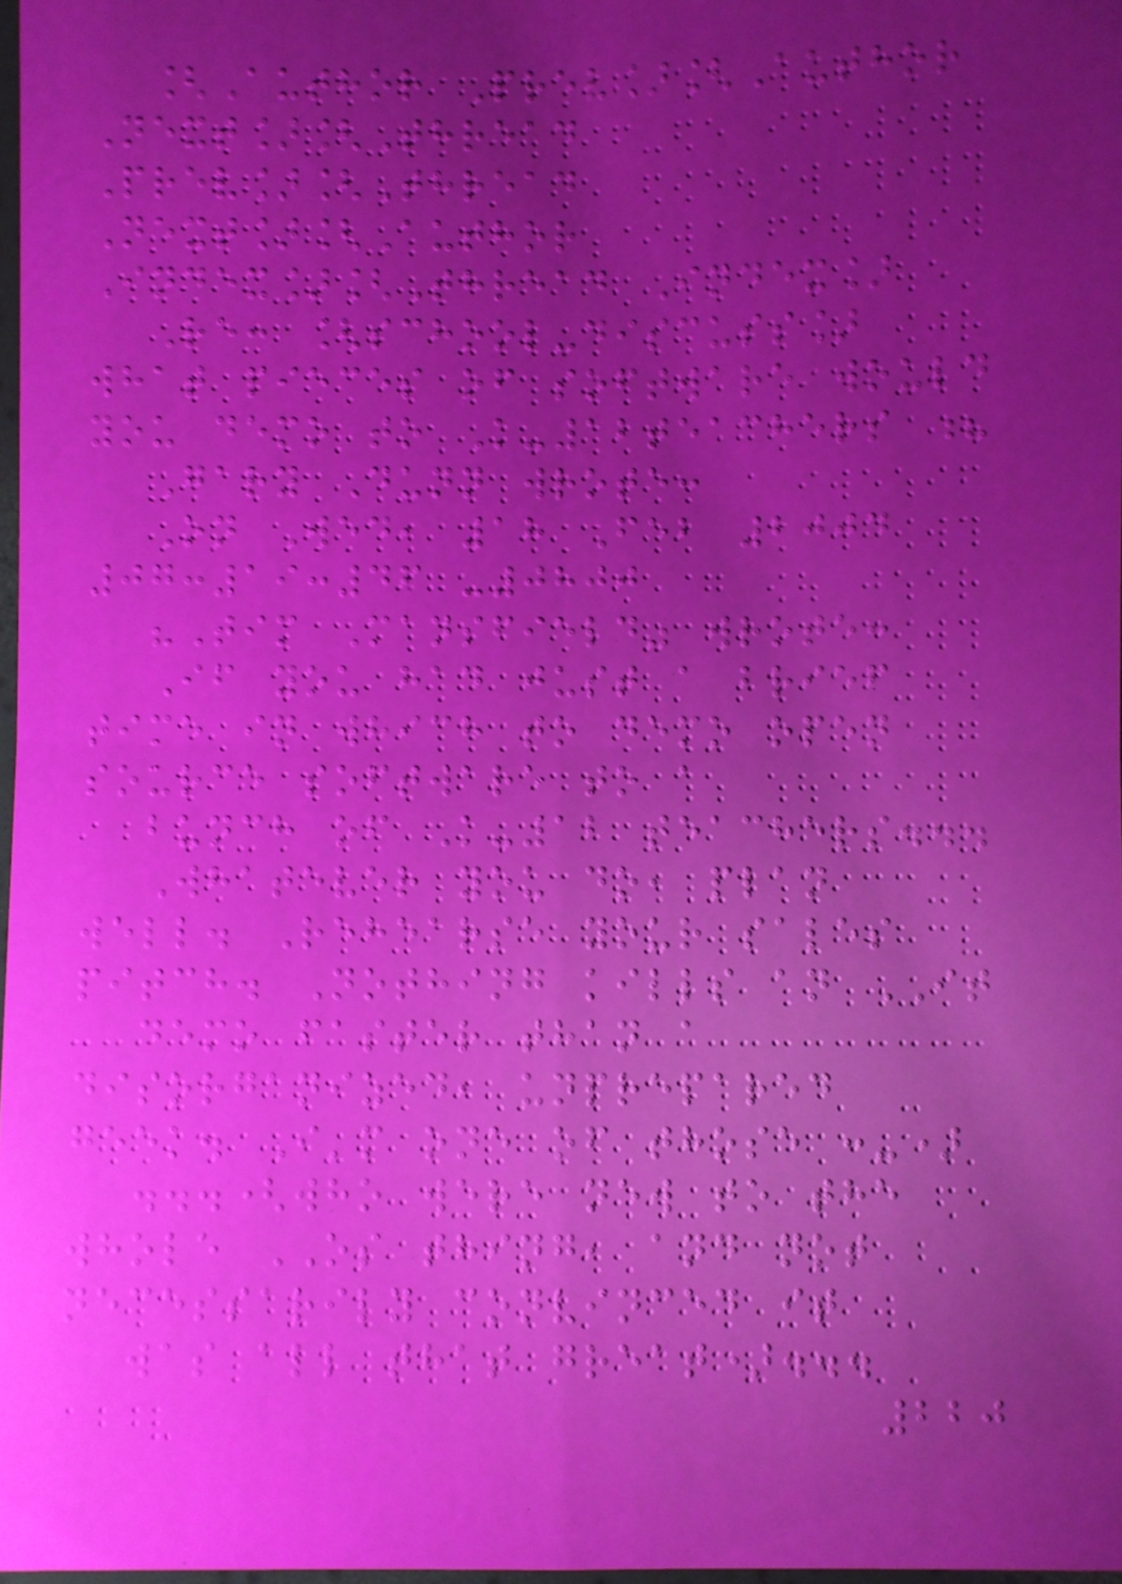[Author Prev][Author
Next][Thread
Prev][Thread
Next][Author
Index][Thread Index]
Re: [school-discuss]
what pieces of software would
you demo to K-12teachers ?
Gary Dunn wrote:
On Wed, 18 Feb 2004
07:19:46 -0800
"Tim Mansfield" wrote:
If you had just a brief
time in which to demo open
source software to a
bunch of K-12 teachers...
Whatever you do, plan
well. Rehearse your sales
pitch. Nothing kills an IT
demo faster than a
disorganized, unprepared
geek. I'm one of those :-)
...(who were new to the
whole OS thing, and not
necessarily convinced it
was all that great)...
220
